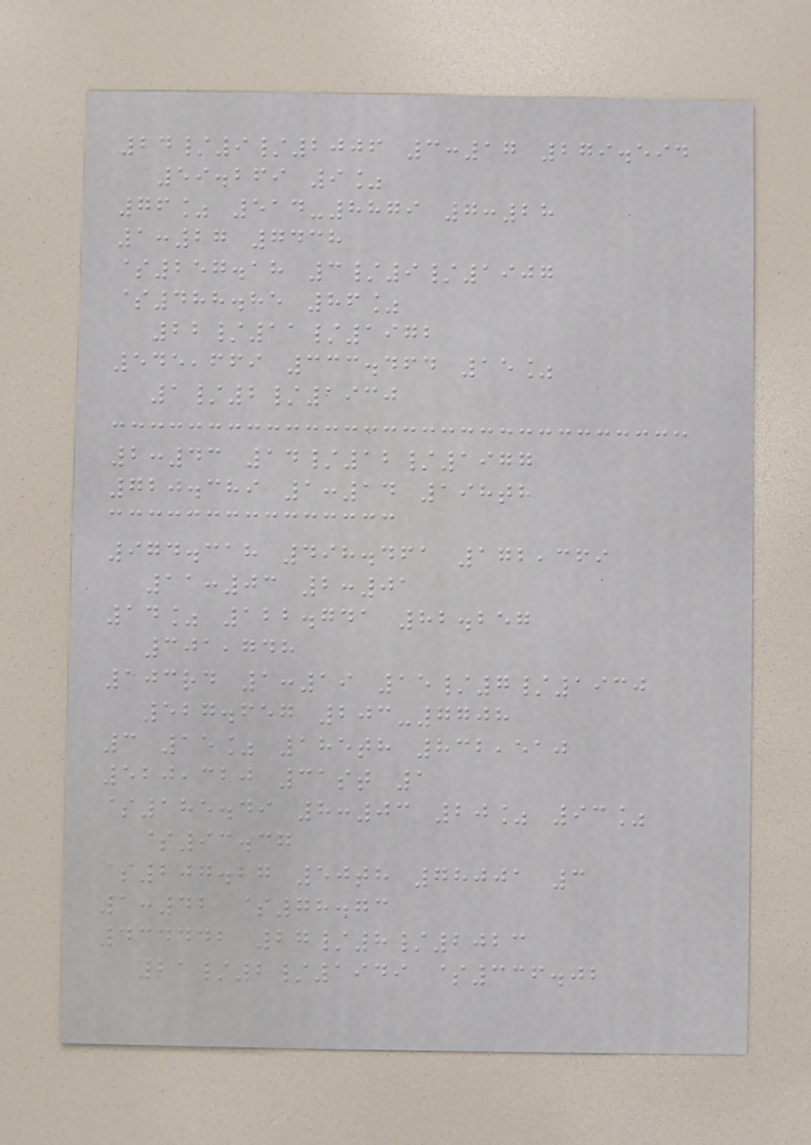24/9/2006 3:17 279.594
59.269 9%
76% 514-8879 7:28
1:27 7438
$257.18 3/9/1907
$488.85 86%
22/11/1972
545,669 333.464 15%
1/2/1930
2:43 14/12/1977
720.389 1:14 198th
974.318 498.461 172,369
11:03 2:01
14% 122.741 82.257
301,748
103rd 1:19 15/7/1930
527.657 203-7708
3 15% 185th 832,510
520,320 31st 1
$185.49 8:03 20% 93%
$93.37
$207.27 50th 78001 3
1:42 $78.73
434442 27/8/2023
21/2/1949 $336.02
